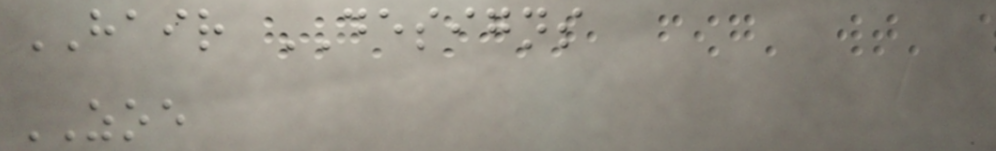HAIR DESIGNS
ZOE
